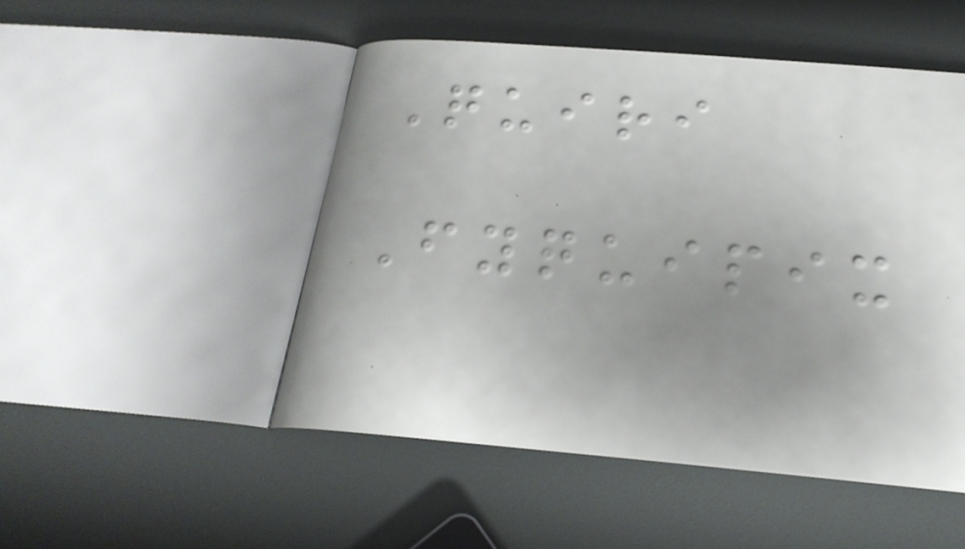Quiri
Fyquipix
